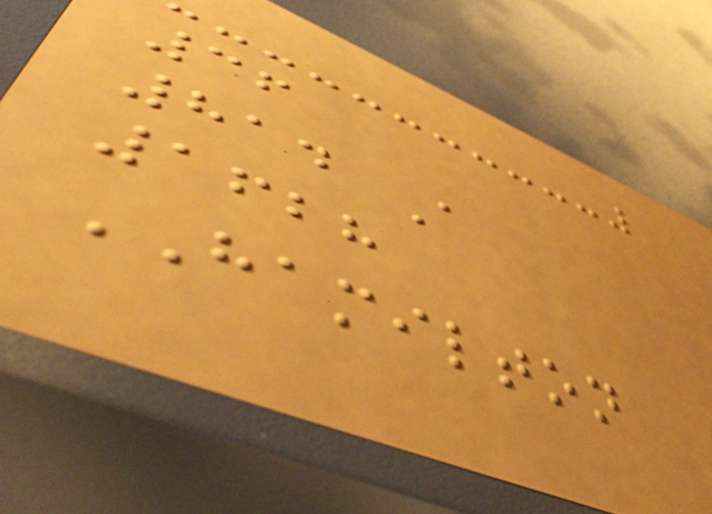36
814 A
1628
HAMILTON
